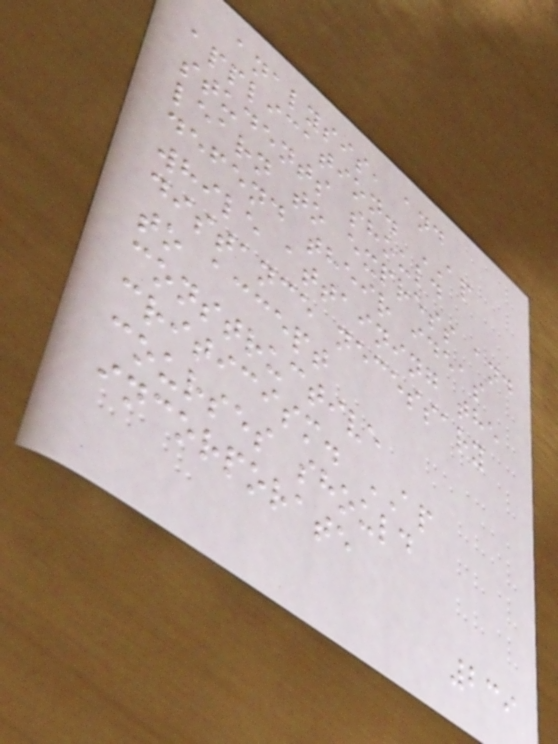analysis, and
application. AP
students should
learn to express and
defend their ideas
while attaining the
distance necessary
to accept
constructive
criticism. AP
courses should
incorporate
239
